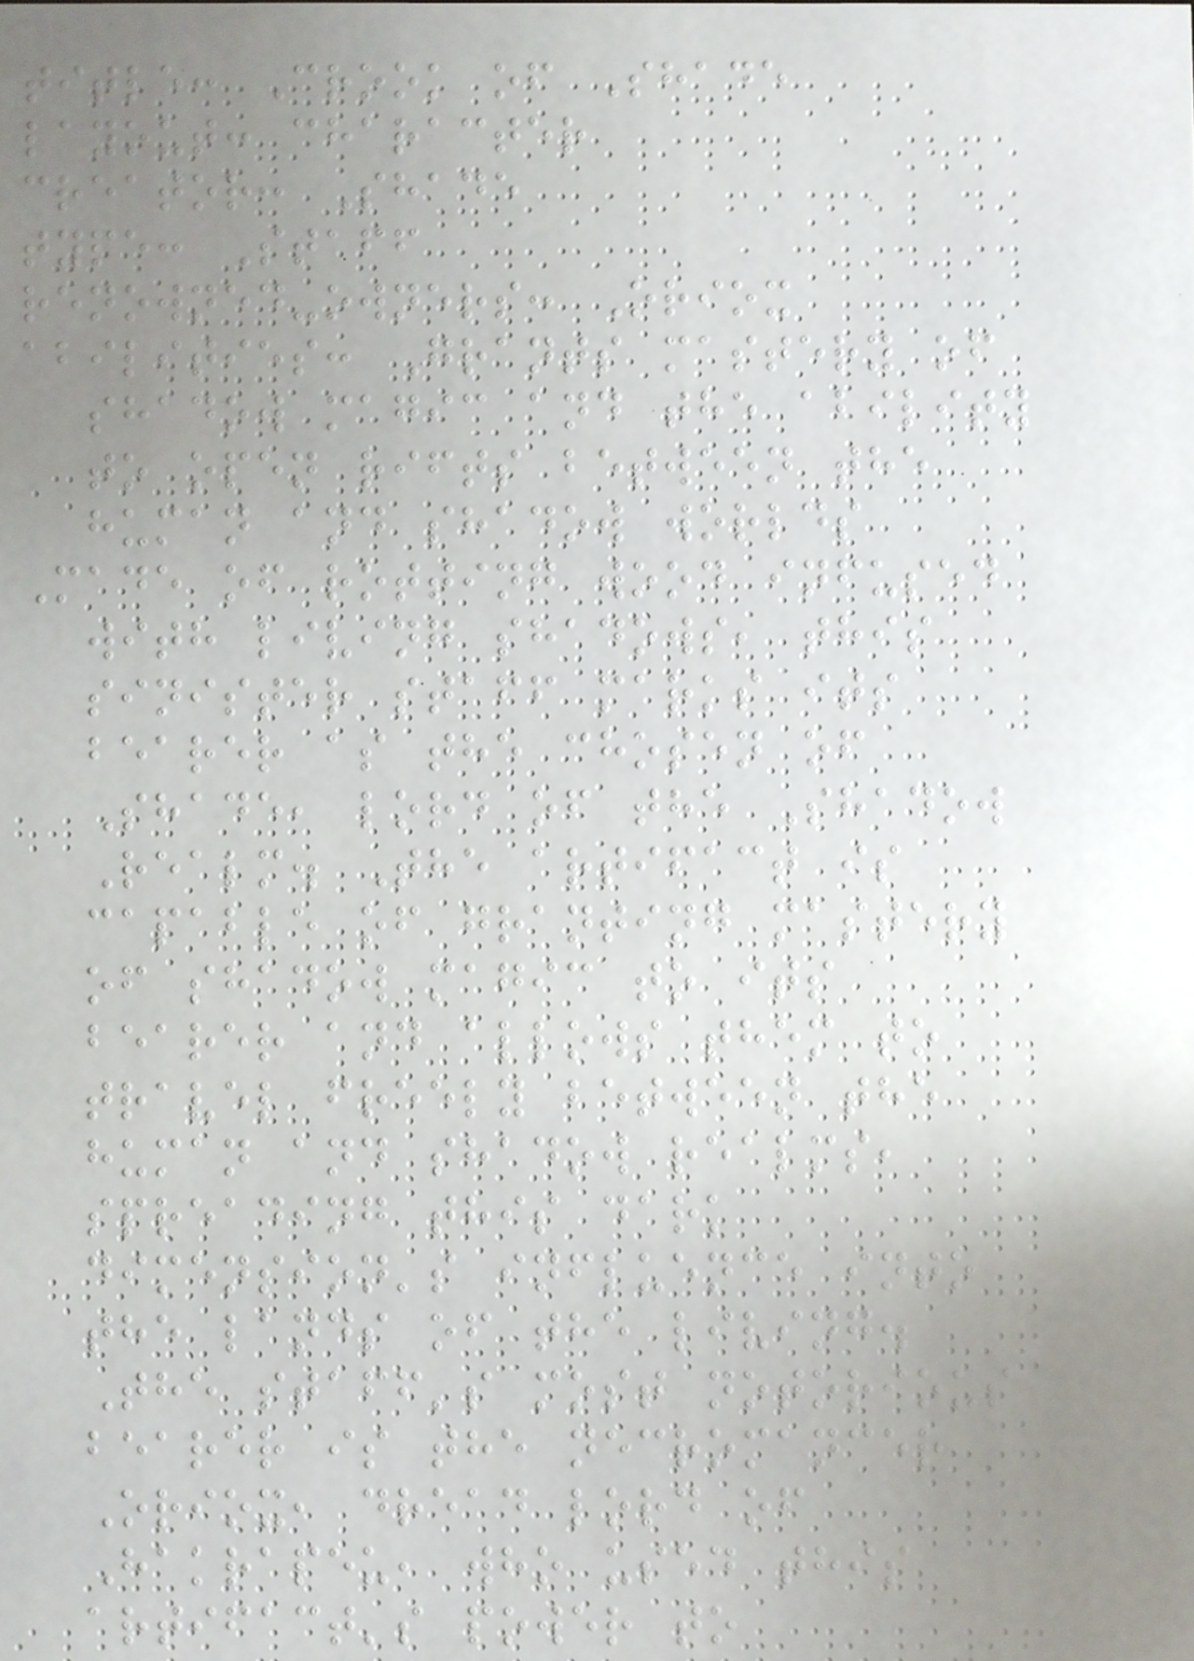title: Crook of Shade
layout: character
creator: Shade
type: Staff
renowned-owners: Oriox
abilities: Grants mastery of
shadow magic and the ability
to open rifts between the
human and shadow worlds
Made of rotting wood infused
with living shadows, this
sinister staff marks its
bearer as the chosen of
Shade, lord of the Shadow
Realm. The artifact is
capable of granting mastery
of shadow magic to its
bearer and allows them to
travel freely between the
human and shadow realms,
spreading this dark
dimension's influence into
the lands of the living.
The staff's most notorious
bearer is the necromancer
Oriox, dread lord of
Hakrapeu, who used this
artifact's power to
